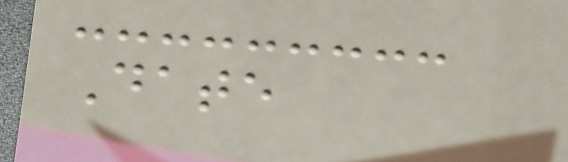Date
